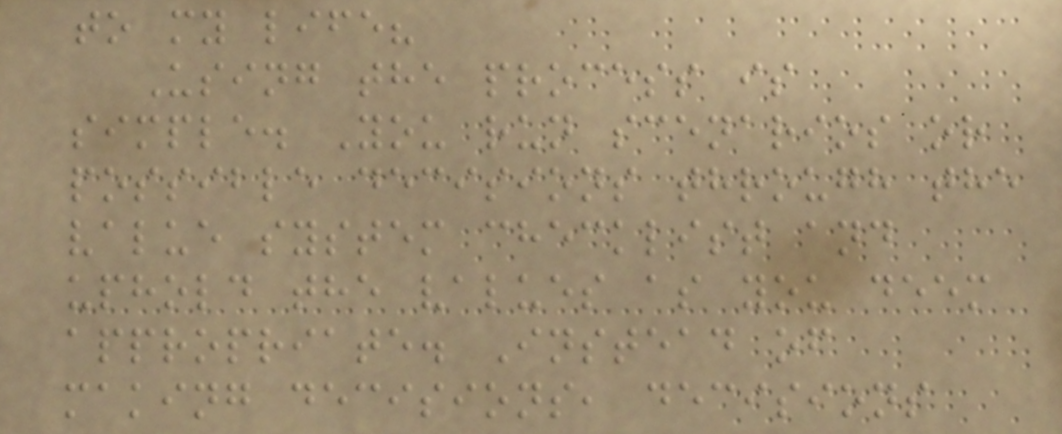to my life?
Using the process is
simple. You run scenarios or
possible decisions through the
value system checklist and
uphold the values as you deem
appropriate. Instead of
making decisions, decisions
